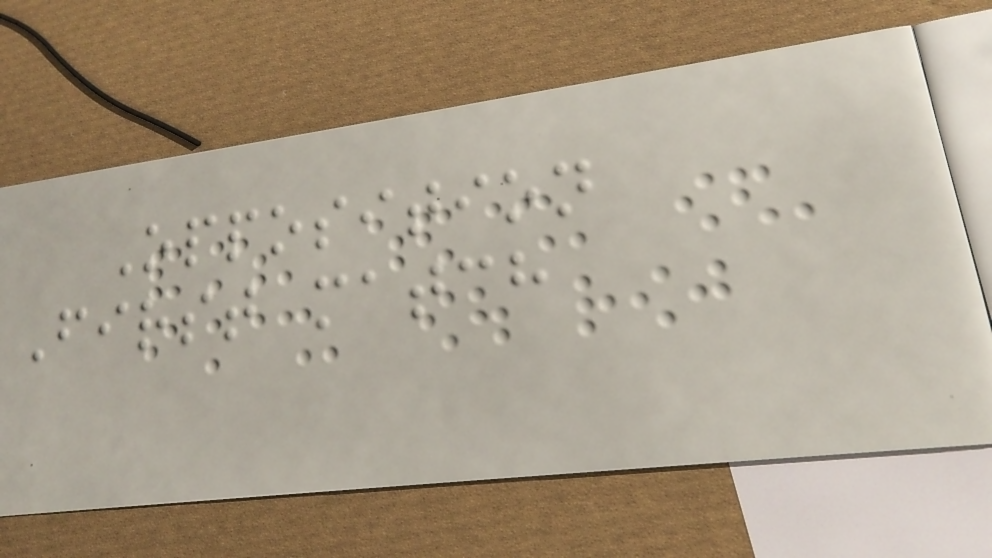Opposition
First match
